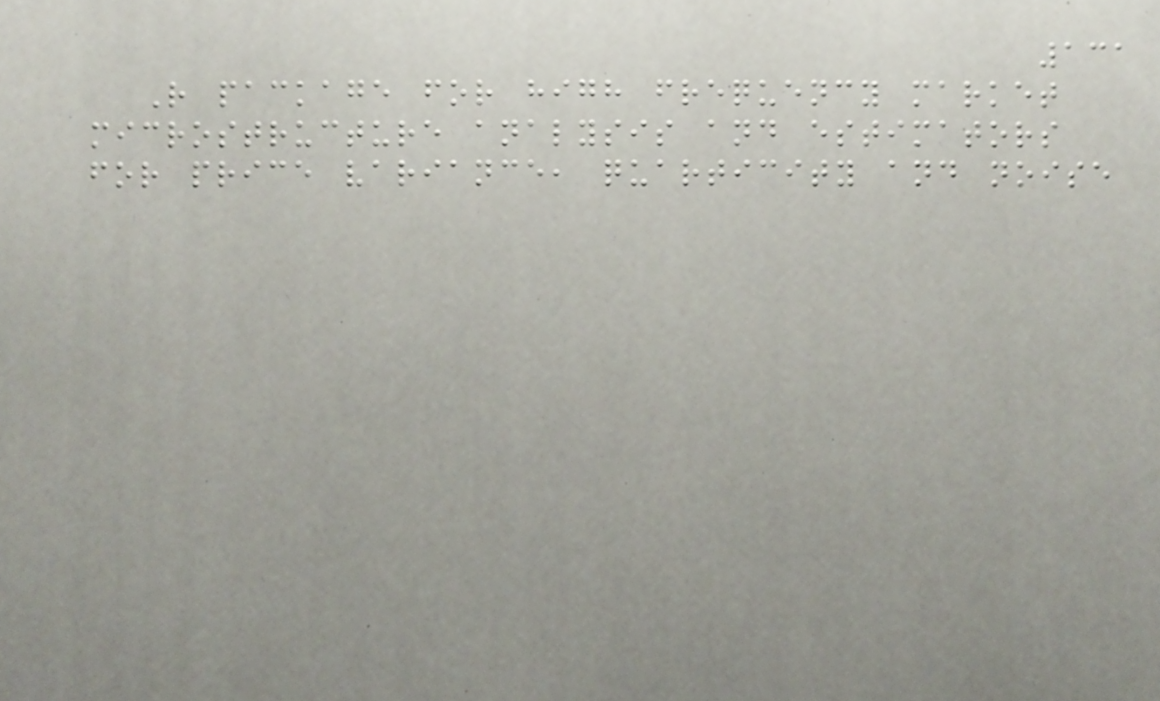131
R package for high frequency market
microstructure analysis and estimators
for price variance, quarticity and noise
